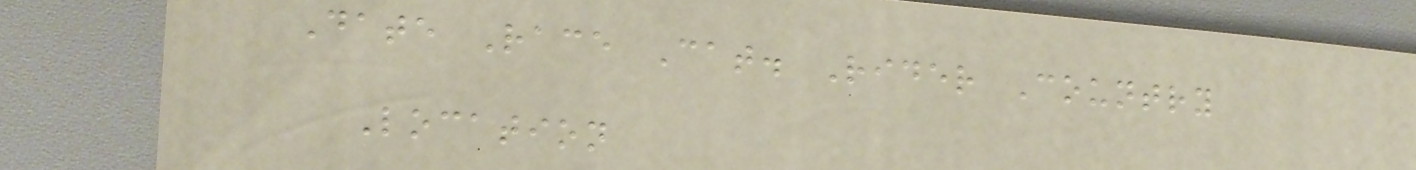Date Race Cat. Rider Country
Location
